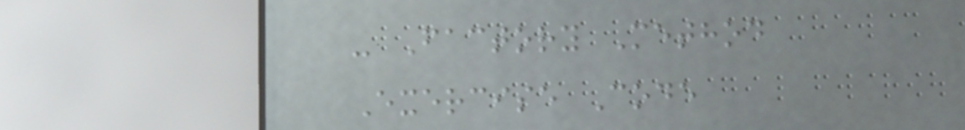- Factory Method
Exercise Code
